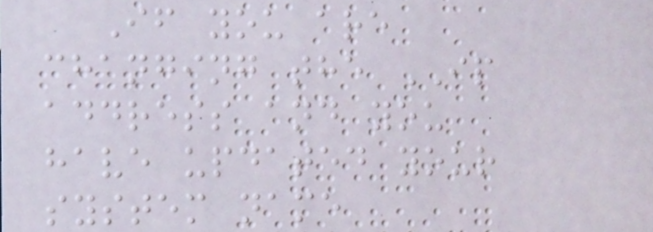If you are
changing the IP
address and you
have updated your
system name
